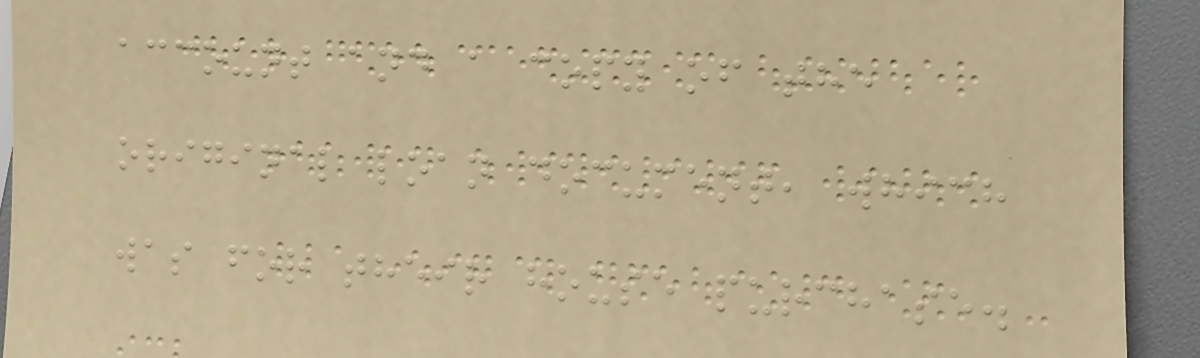account and a copy of the
original loan document, which
was for their house purchase.
